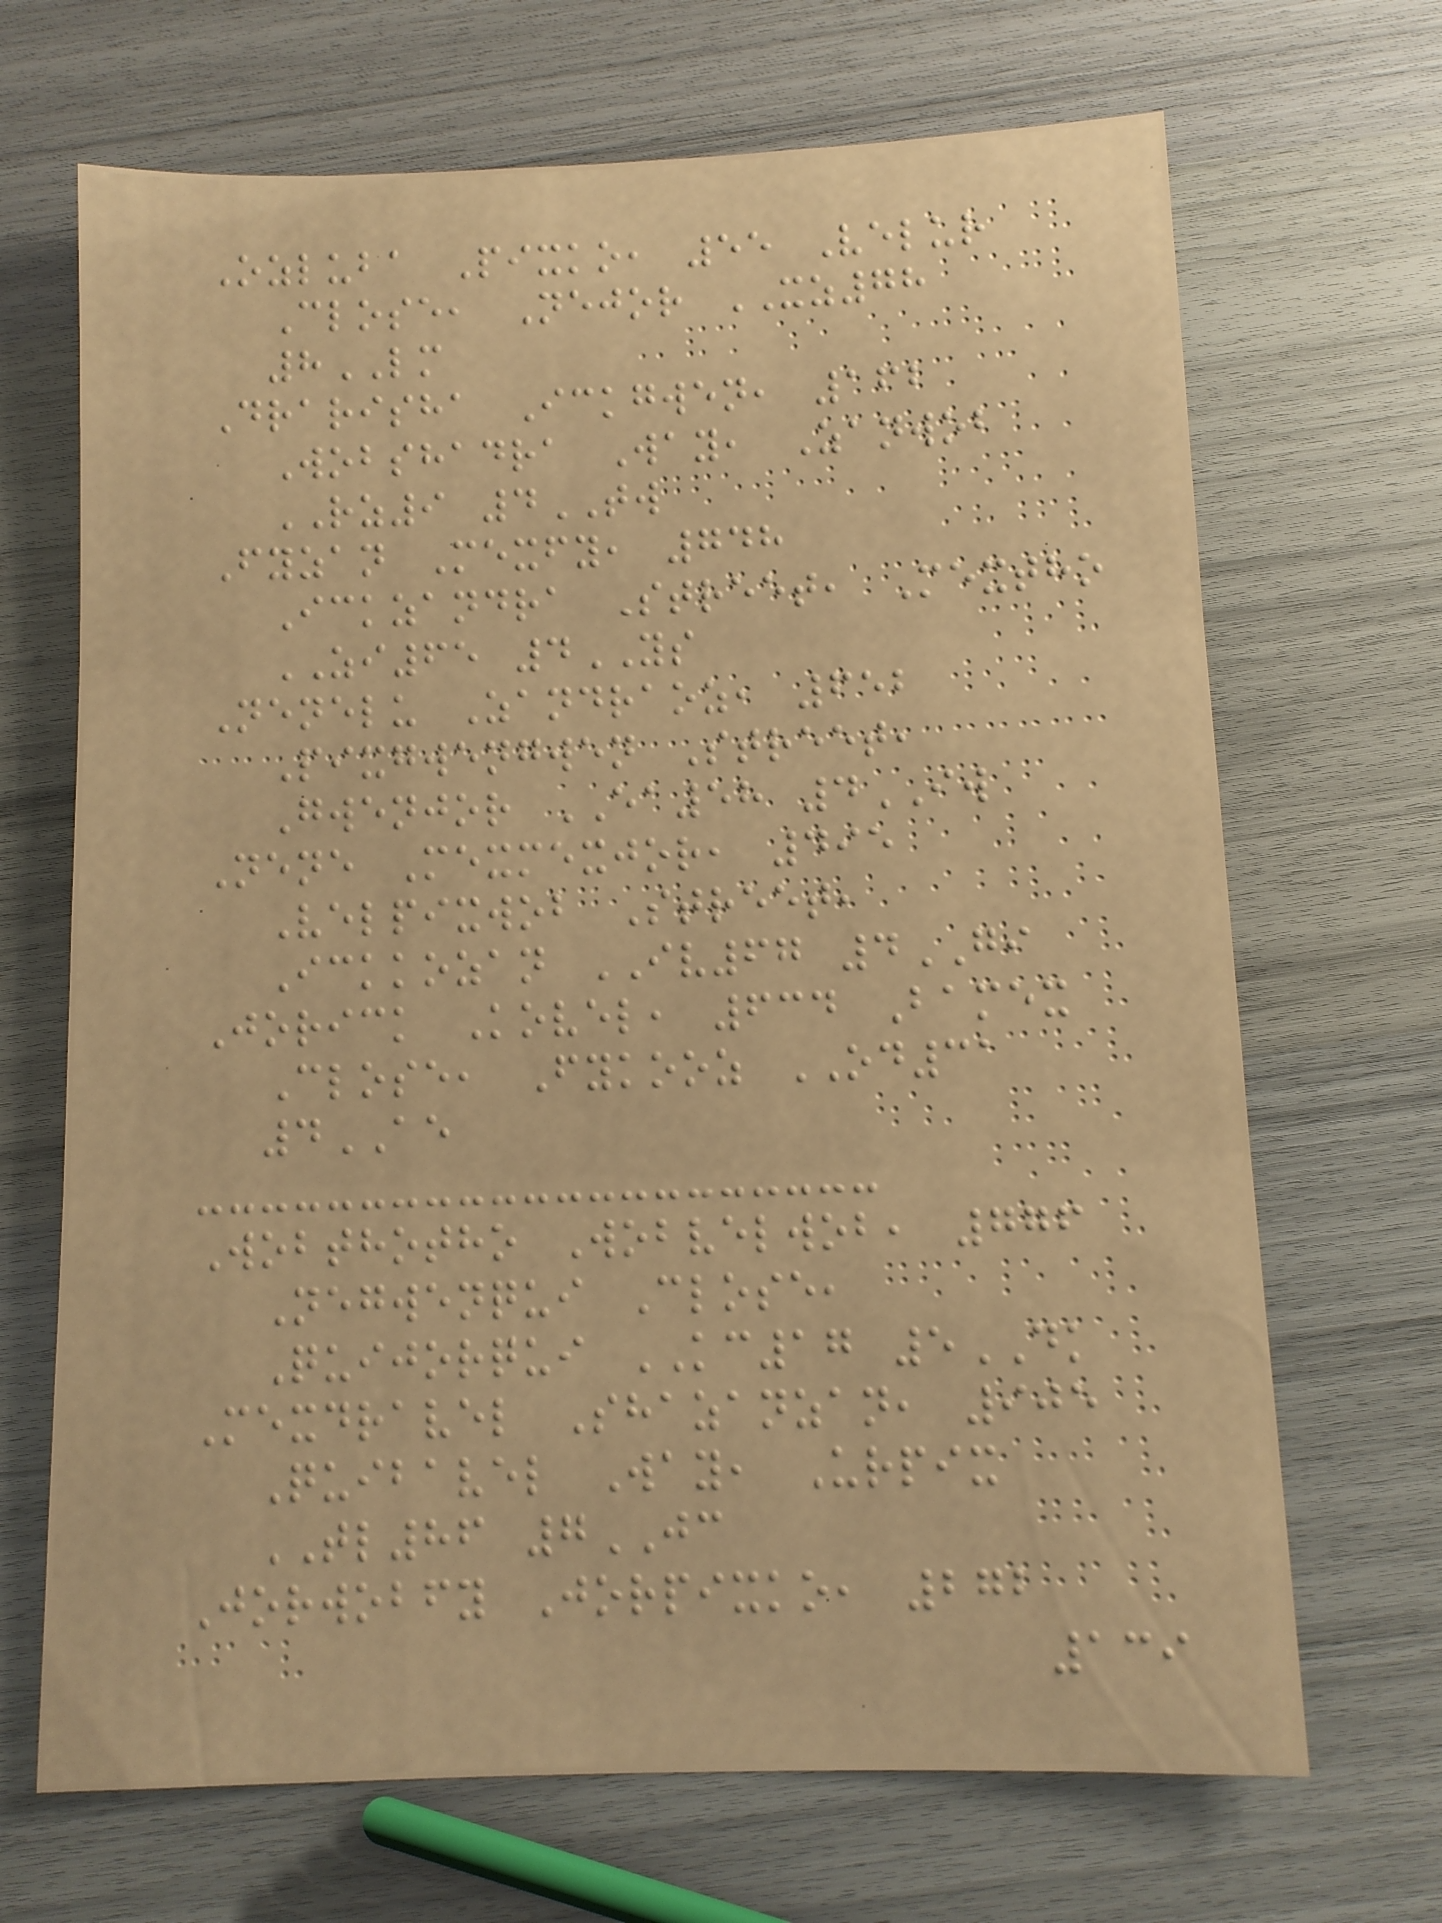Ozluba Pixko, 55 Velur
Close, Nejor XZ78
8LM
Drarisha Ickgwen, 162
Wobshadra Way, Zanwob
RZ9 4TW
Fyzan Mexfy, 748
Ickzandra Street, Mextho
ZI65 4YS
Nenelu Zandraoz, 652
Pixgwengwen Street,
Gwenjor EA58 4IW
Nene Mexmexjor, 495
Velpixwob Street,
Ickkozan IV67 4GI
Jorick Kovel, 634 Bamex
Close, Fykooz OD31
4AE
Wobthotho Wobvelwob, 776
Negwenqui Close,
Quijorqui KC17 5DK
Mexdravel Shazanzan, 905
Quibavel Way, Urpix
TL86 7JC
Jorwobfy Jorpixko, 272
139
